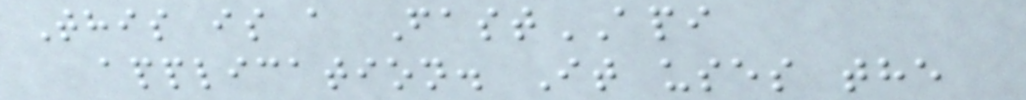This is a FastAPI
application. It uses the
